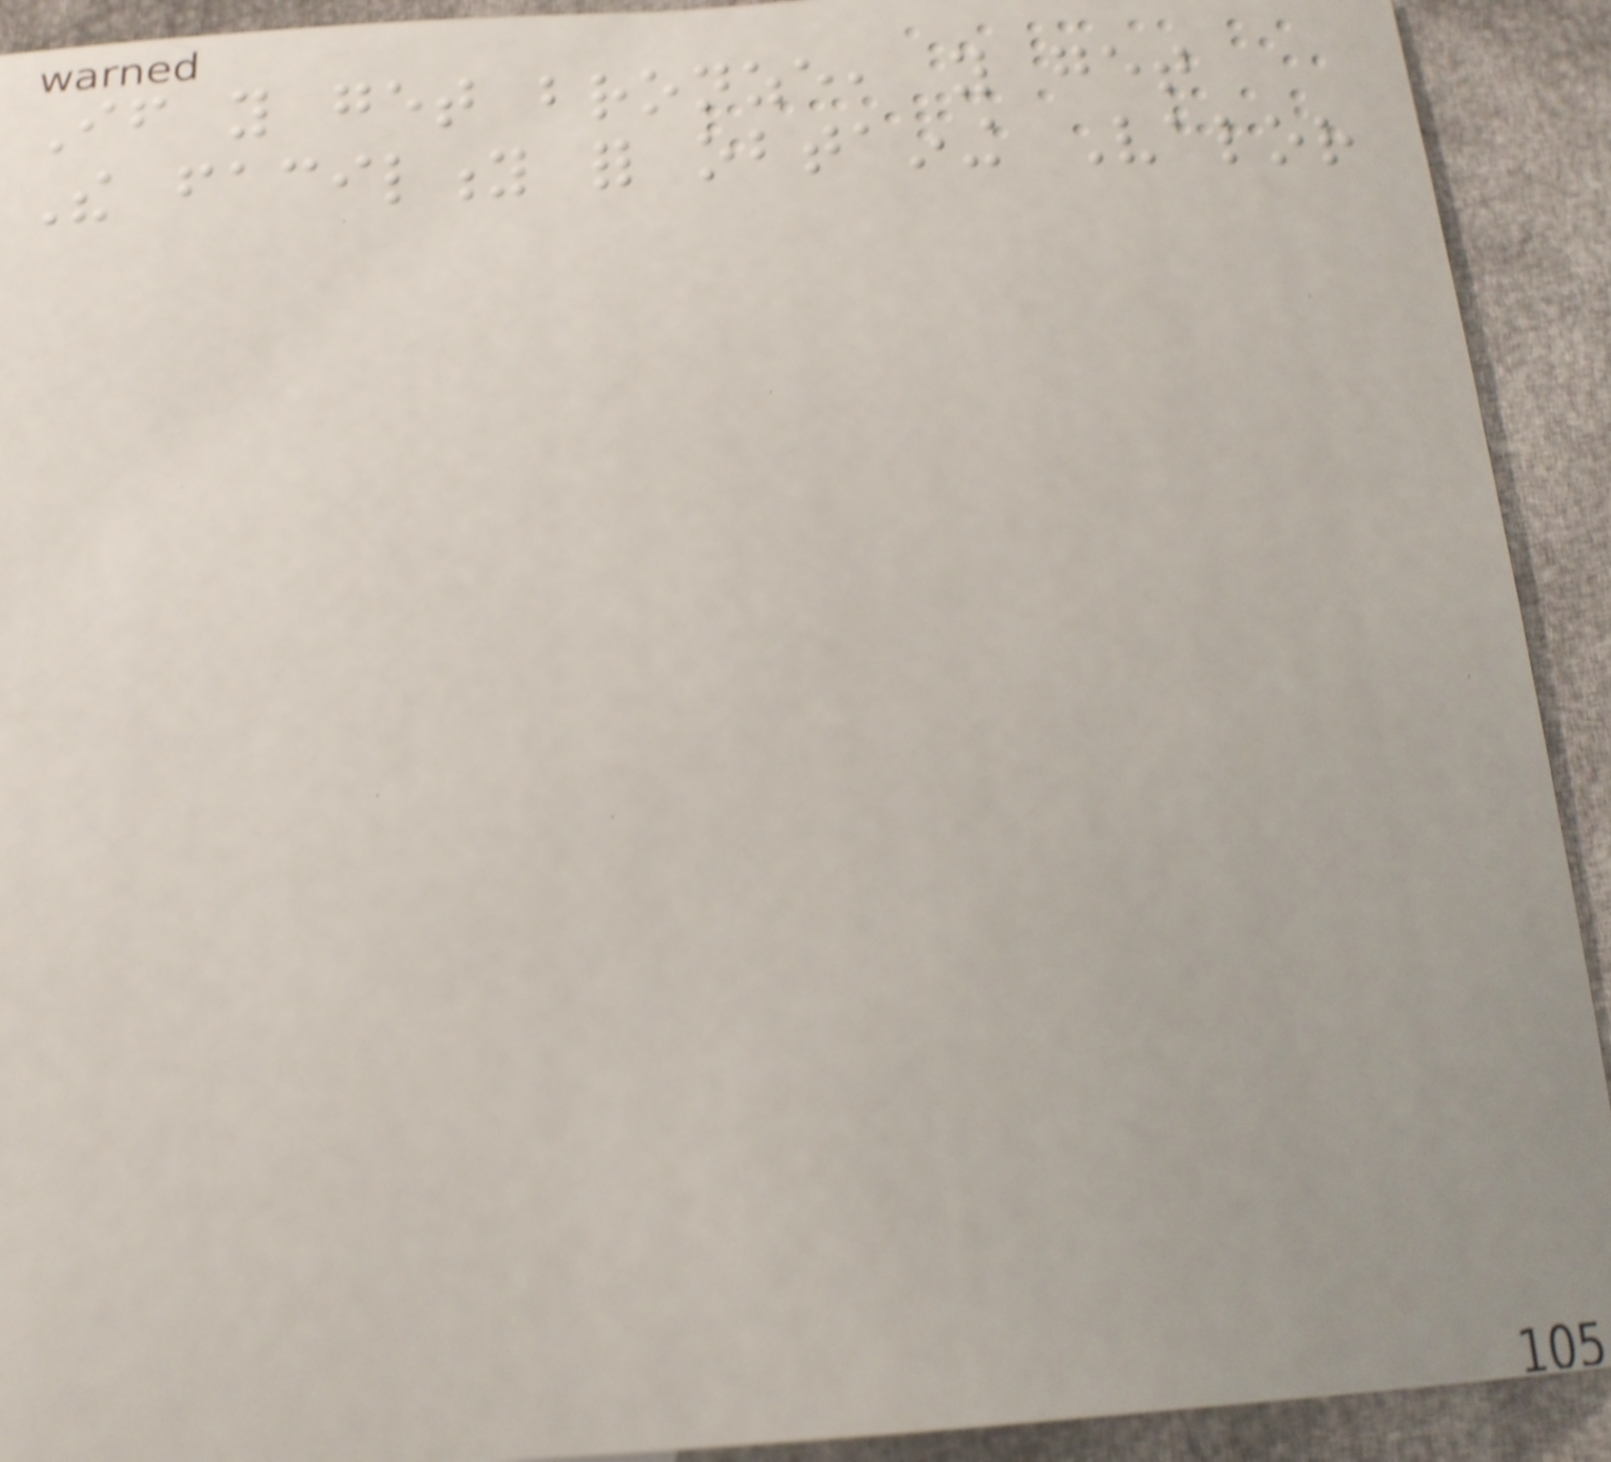If you get bronze, you get
The facility for obtaining Valor
